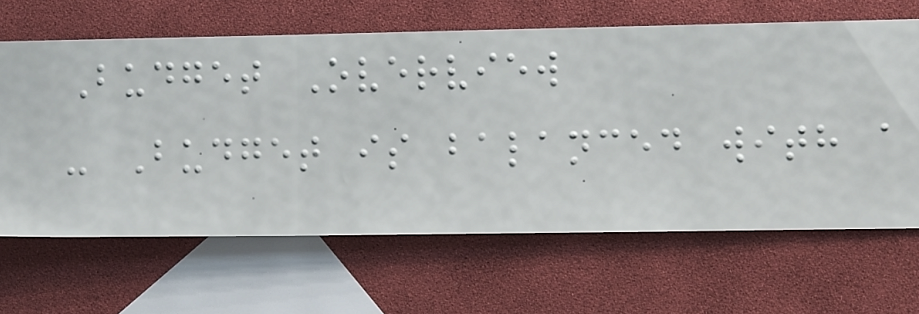Budget Overview
- Budget is balanced with a
